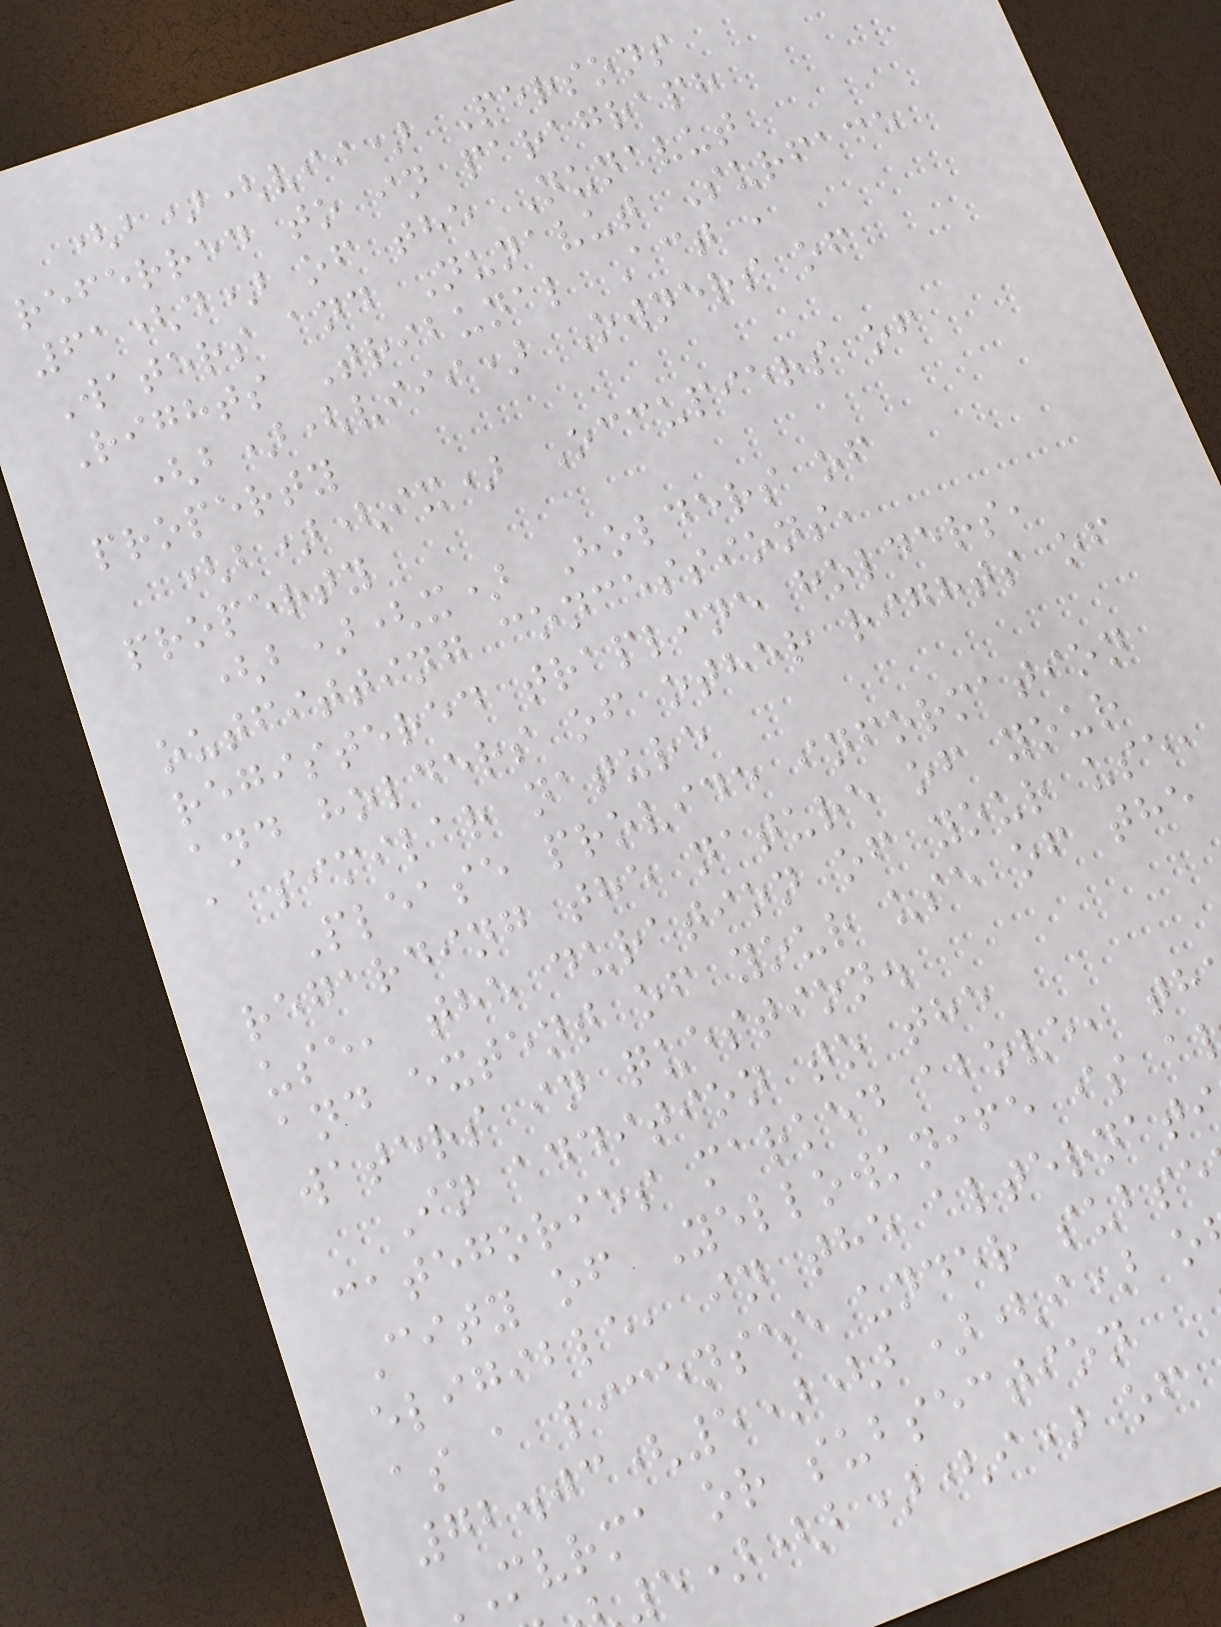(b)(vii) Persons
referred to in paragraph
61(d) of the Nunavut
Waters and Nunavut Surface
Rights Tribunal Act ,
(b)(viii) Owners of
property
(b)(ix) Occupiers of
property
(b)(x) Holders of
outfitting concessions,
registered trapline holders,
and holders of other rights of
a similar nature
Please provide information
regarding the nature of your
use, the duration of your use,
and extent of your use of the
waters in question.
In addition to the
categories marked above, th
City of Yellowknife is a
eligible, in the alternat
as a licensee under subse
72.03(5)(b)(i) o
mvrma or subsection
5)(b)(i) of
